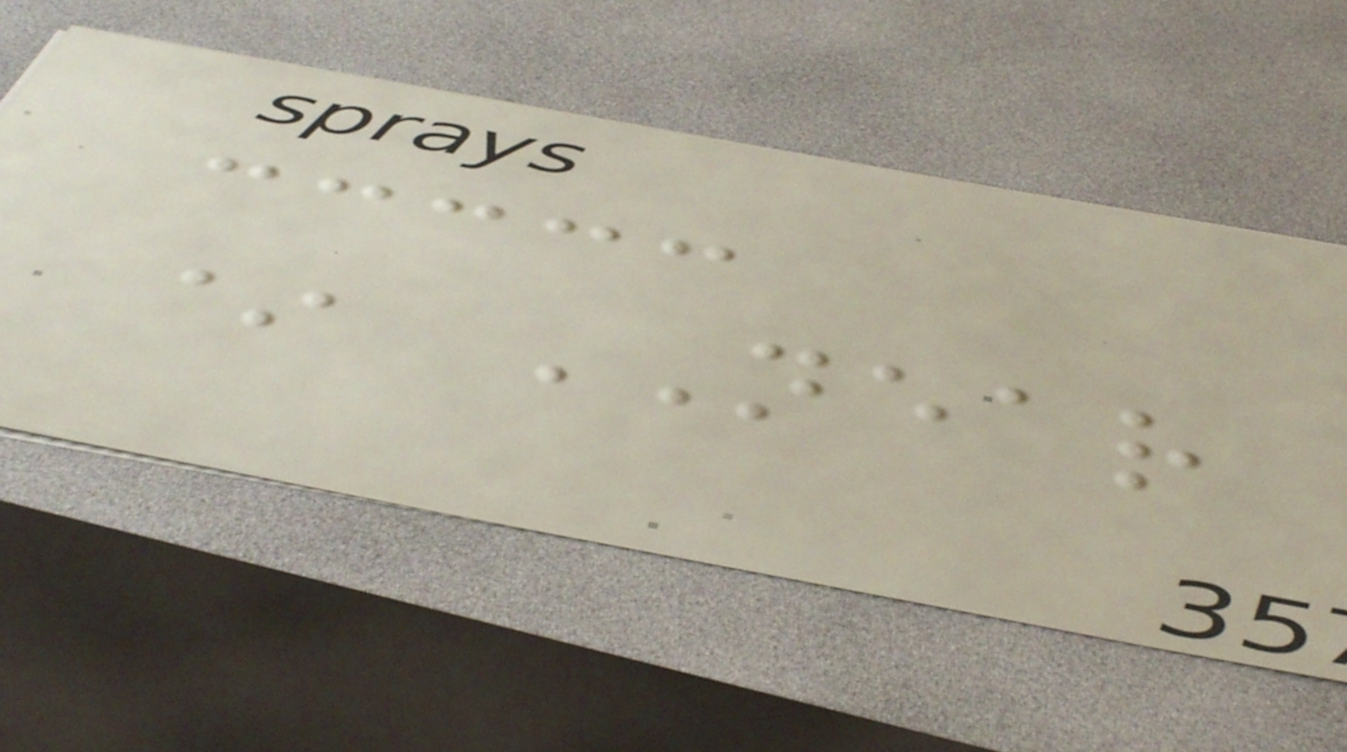* NEAR
